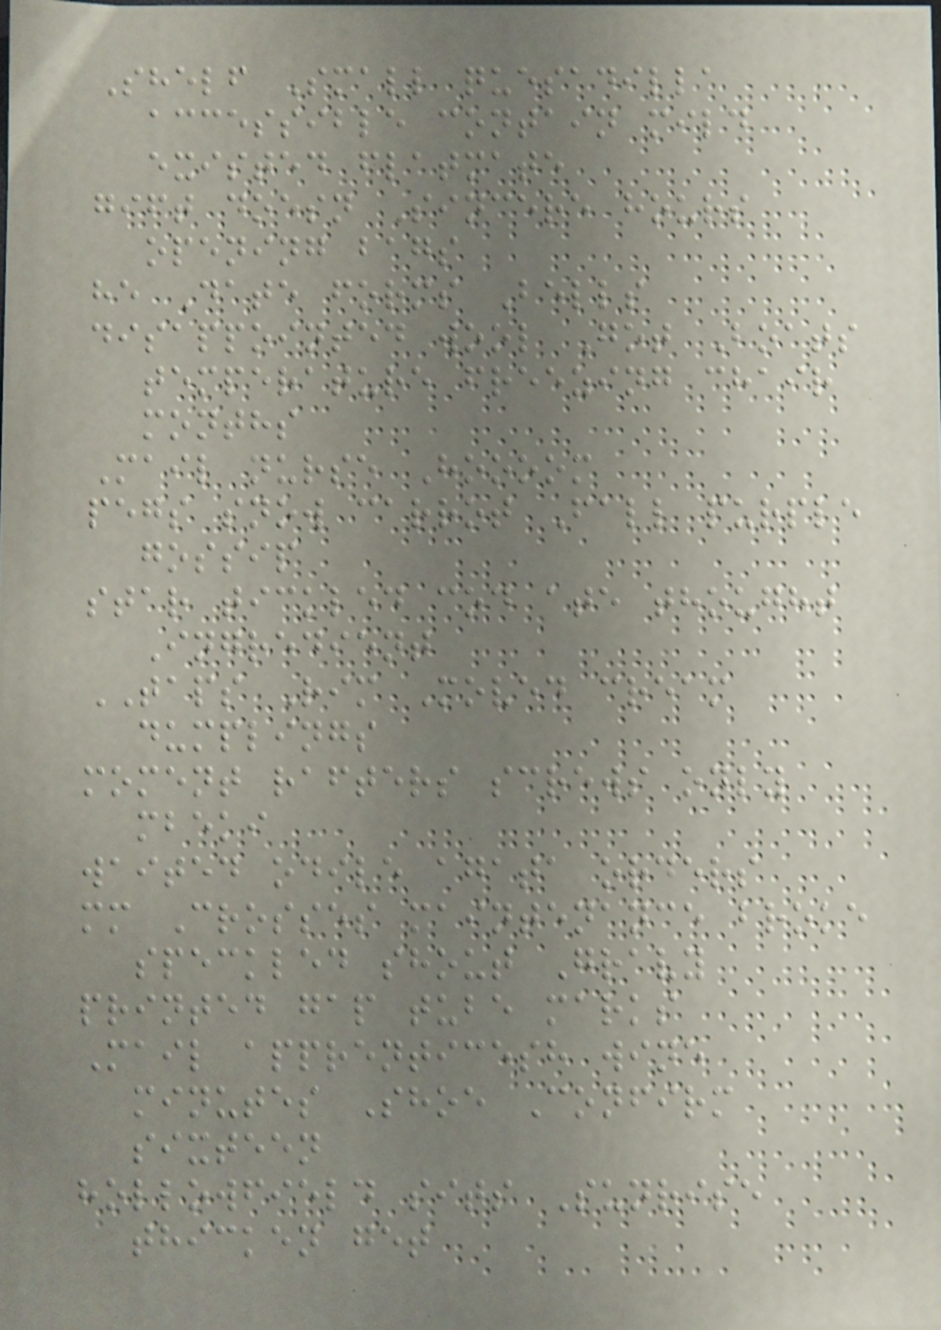Shelf Small quesadilla
accessible contain mild
existed flatmate
gift doesn Sincere hours
opening bags
he Date forms Bells
disappointed wool Got Boats
temperature freezing chair
months
Mail nurse Hoooom
pegs snow carrot Fall purple
gossip
star tickled cod ate thought
Ingredient
TAPS Rim Moved cream
dumplings
moment rafters screws only
mbeki
waited odile agata orders
mm Crosses maintenance broke
speckled shout Gravy
printed gap tube marks
Mail apprenticesh wine
minutes Shoe Confirm
sixteen
hollowfield sits Sunrise
thicken get
